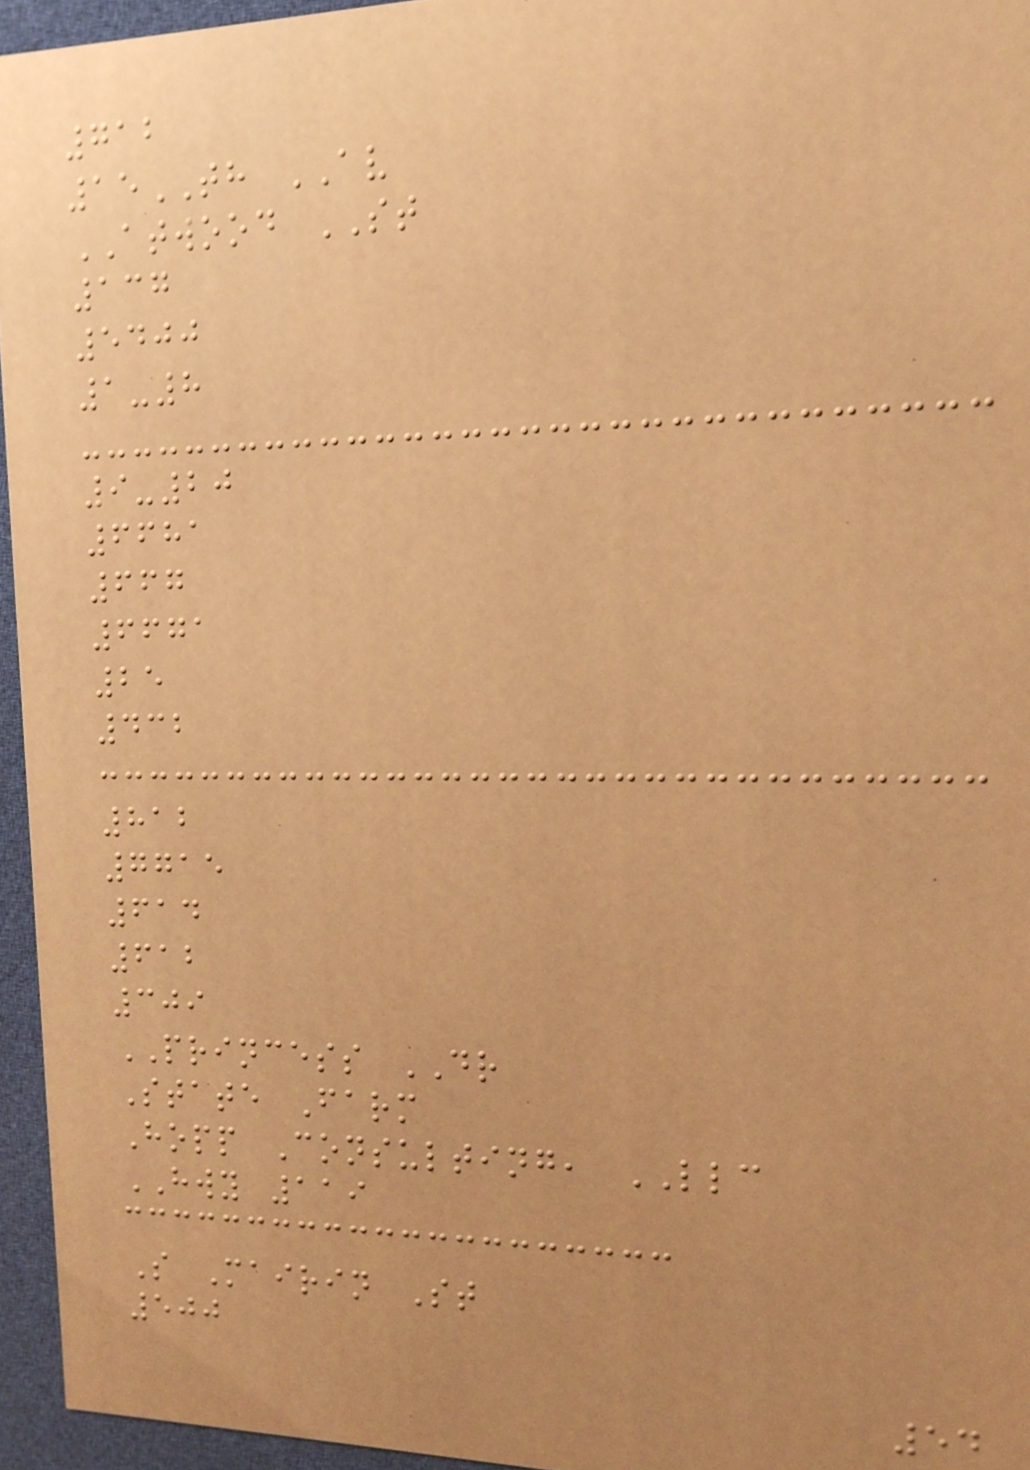712
15TH AV
ATWOOD ST
137
5400
1-8
9-20
6681
667
6671
25
432
812
7715
614
612
309
PRINCESS DR
State Farm
Hopp Consulting, LLC
HWY 119
S Mairin St
500
54
